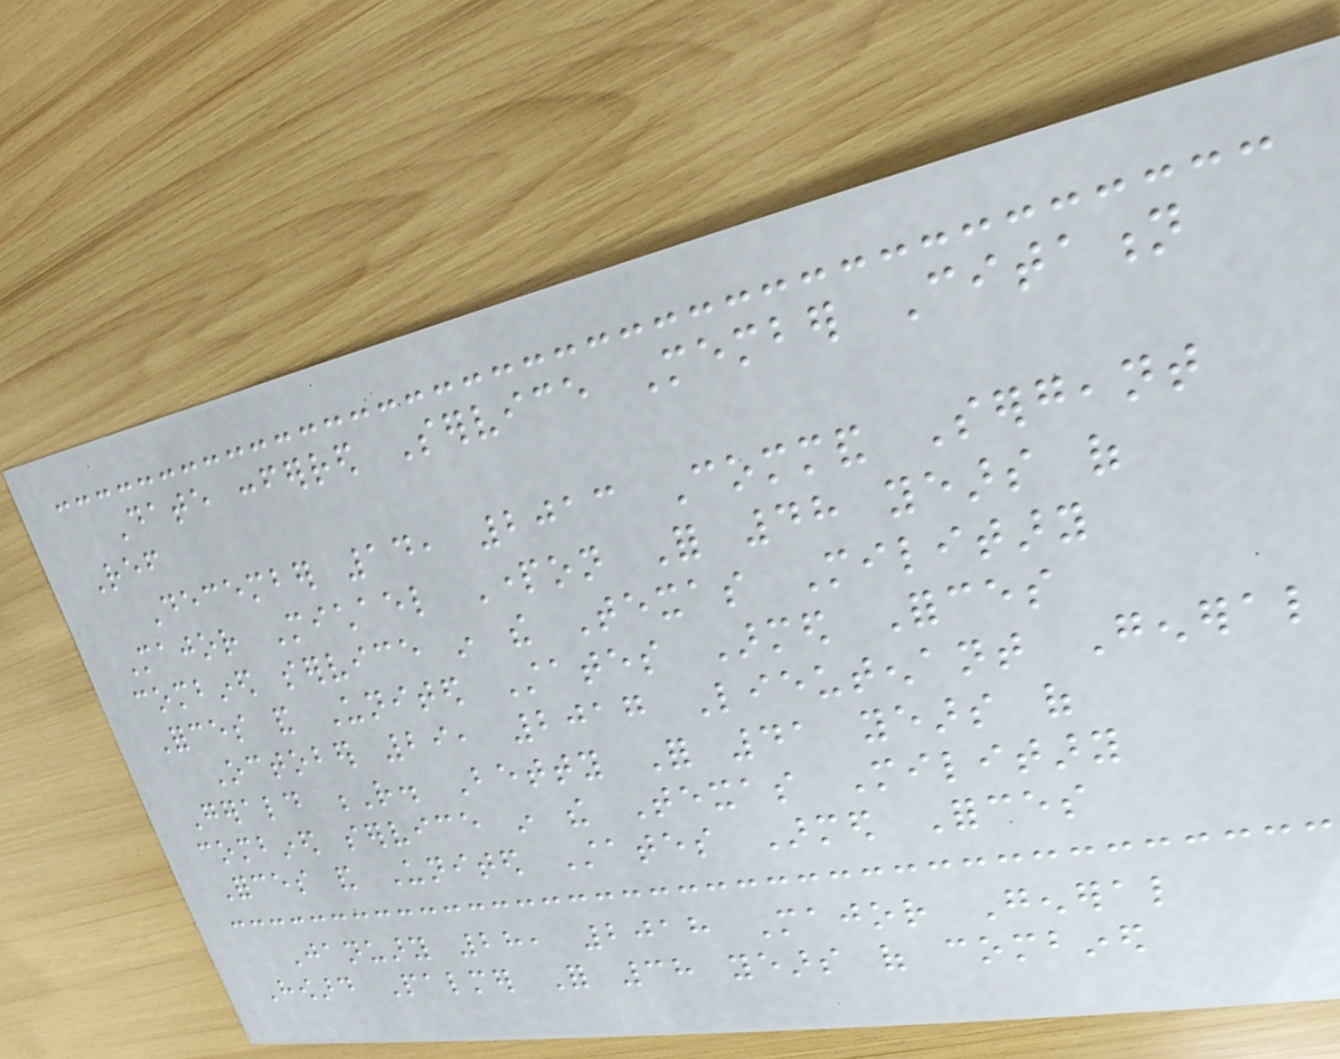Date conferred Service Member Citation
Ref
December 14, 2013 Command Sergeant
Major Michael Parton For 48 years of
combined service in the Texas Military
Forces and United States Armed Forces
October 29, 2017 Lieutenant General
Gerald R. Betty For 41 years of
combined service in the Texas Military
Forces and United States Armed Forces
January 28, 2018 Major General
Howard Palmer For 38 years of combined
